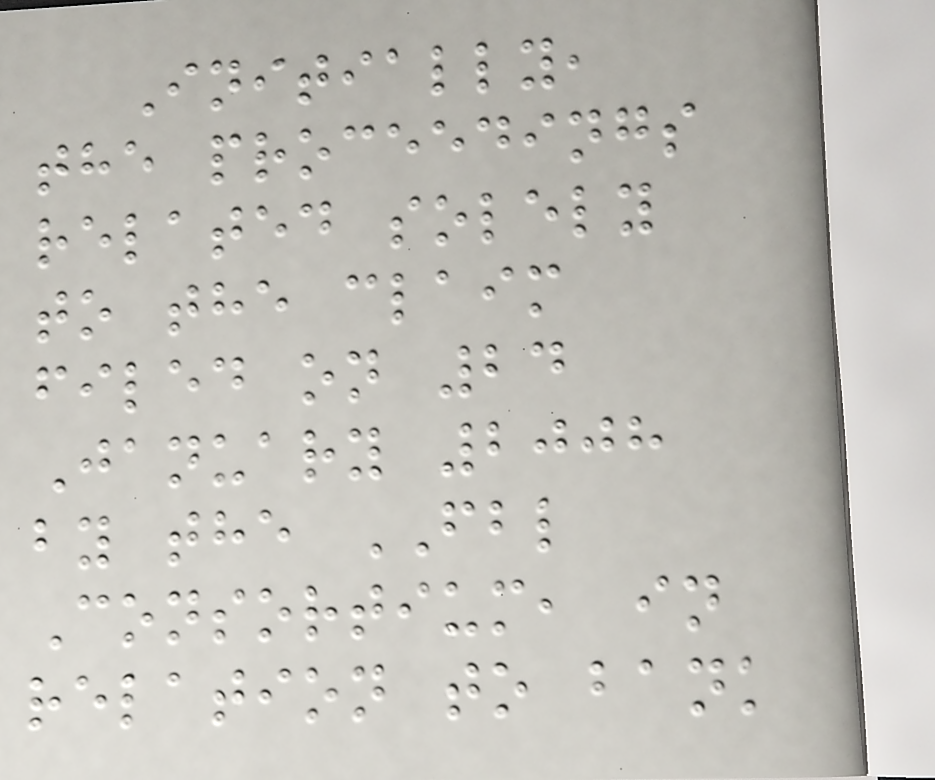Initially,
the proceedings
related solely
to the claim
filed on 24
January 2008
by the FBL
Consortium, in
relation to bank
